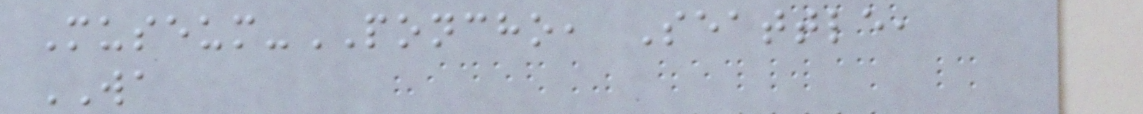Museum-PONCHO, Seattle,
WA
